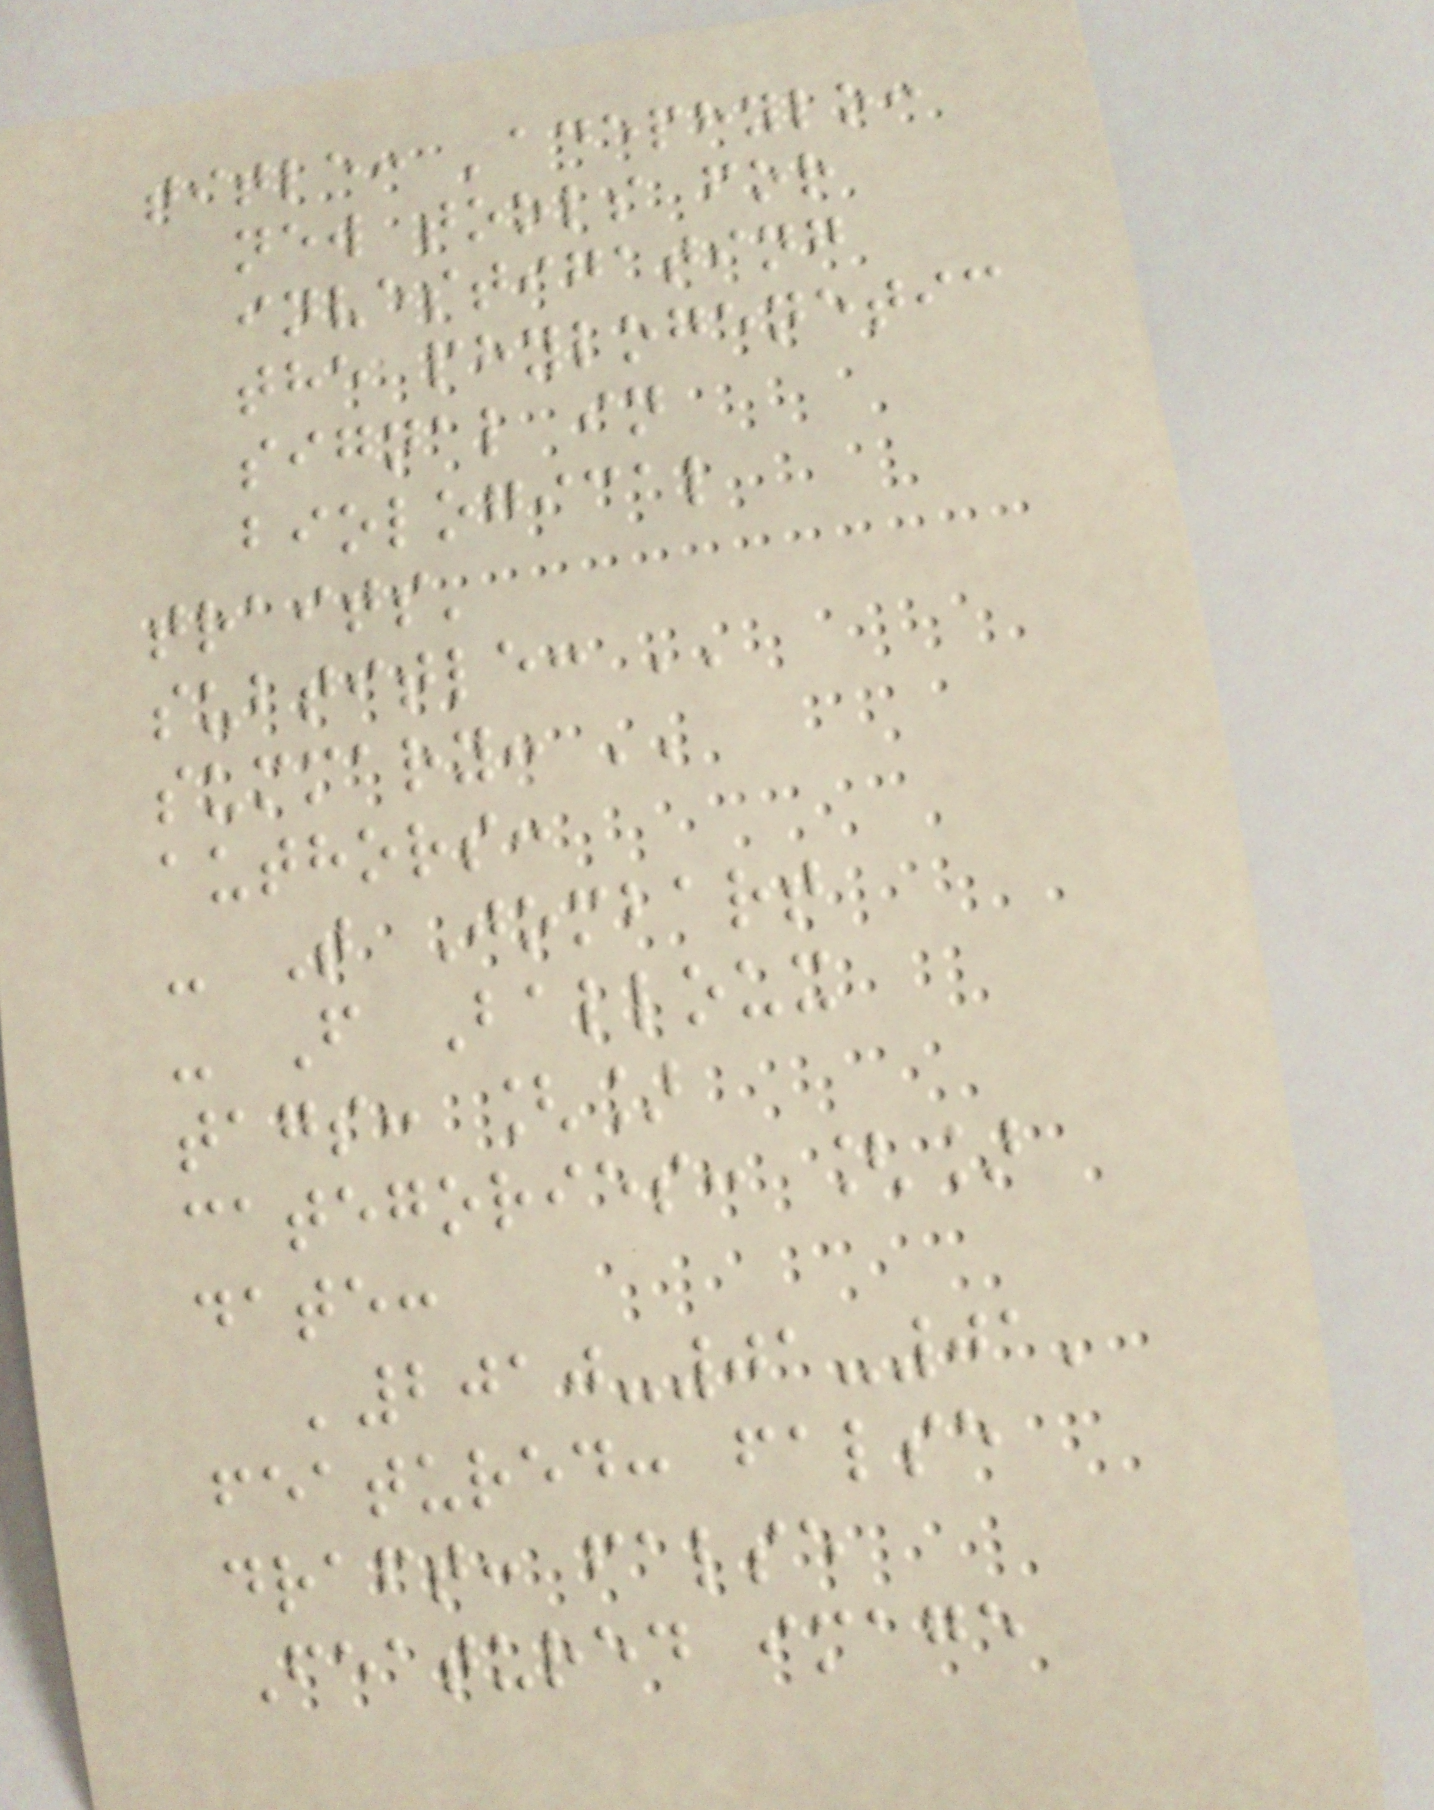title: 'adephylo:
new tools for
investigating
the phylogenetic
signal in
biological
traits'
subtitle: ''
summary: ''
authors:
- T Jombart
- F Balloux
tags: []
categories: []
date:
'2010-01-01'
featured: false
draft: false
Featured image
